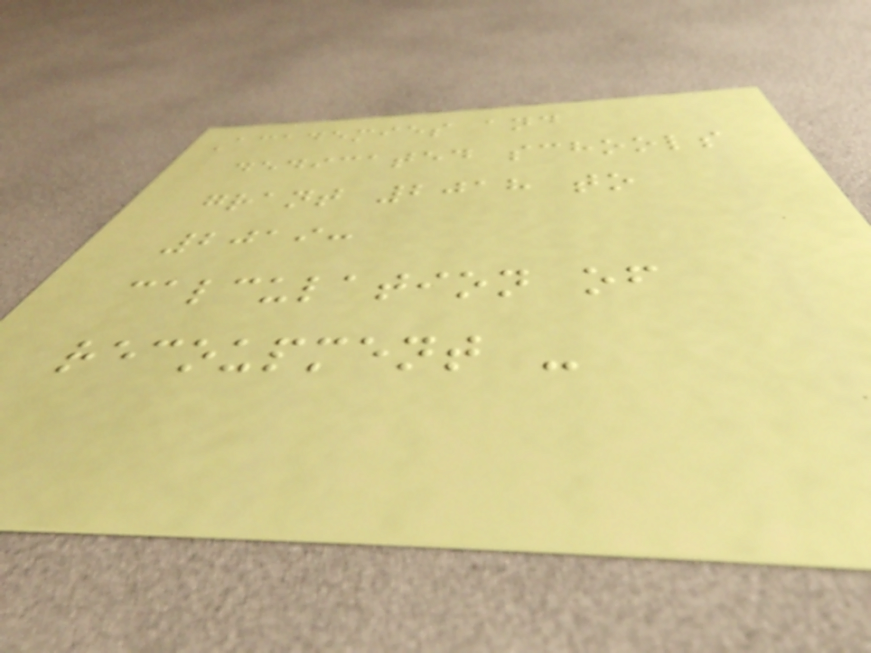Academies and
dedicated schools
grant 2018 to
2019:
calculation of
recoupment -
